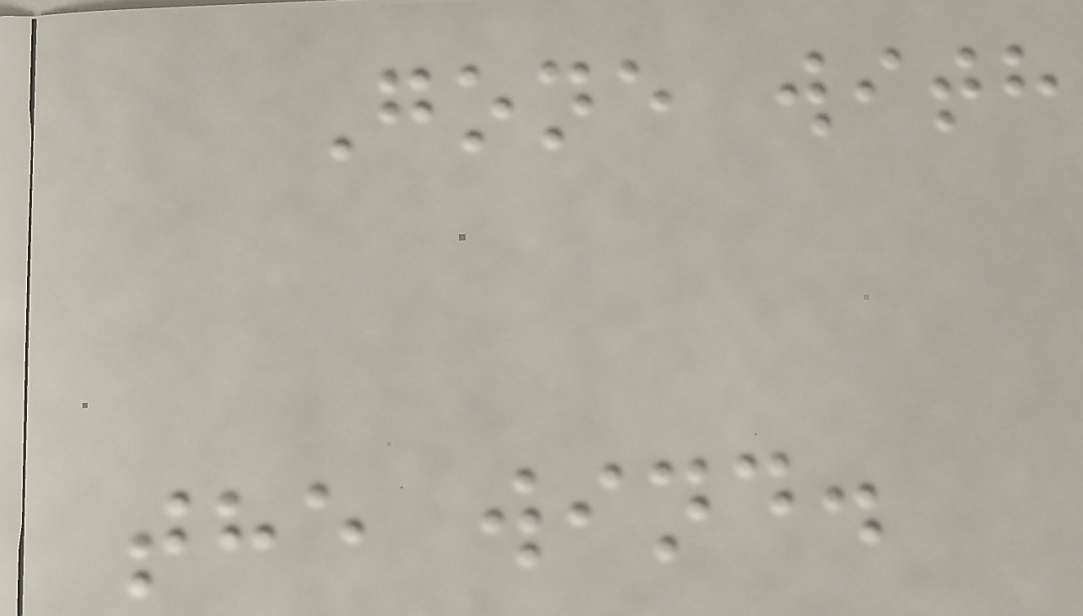Gone with
the wind.
